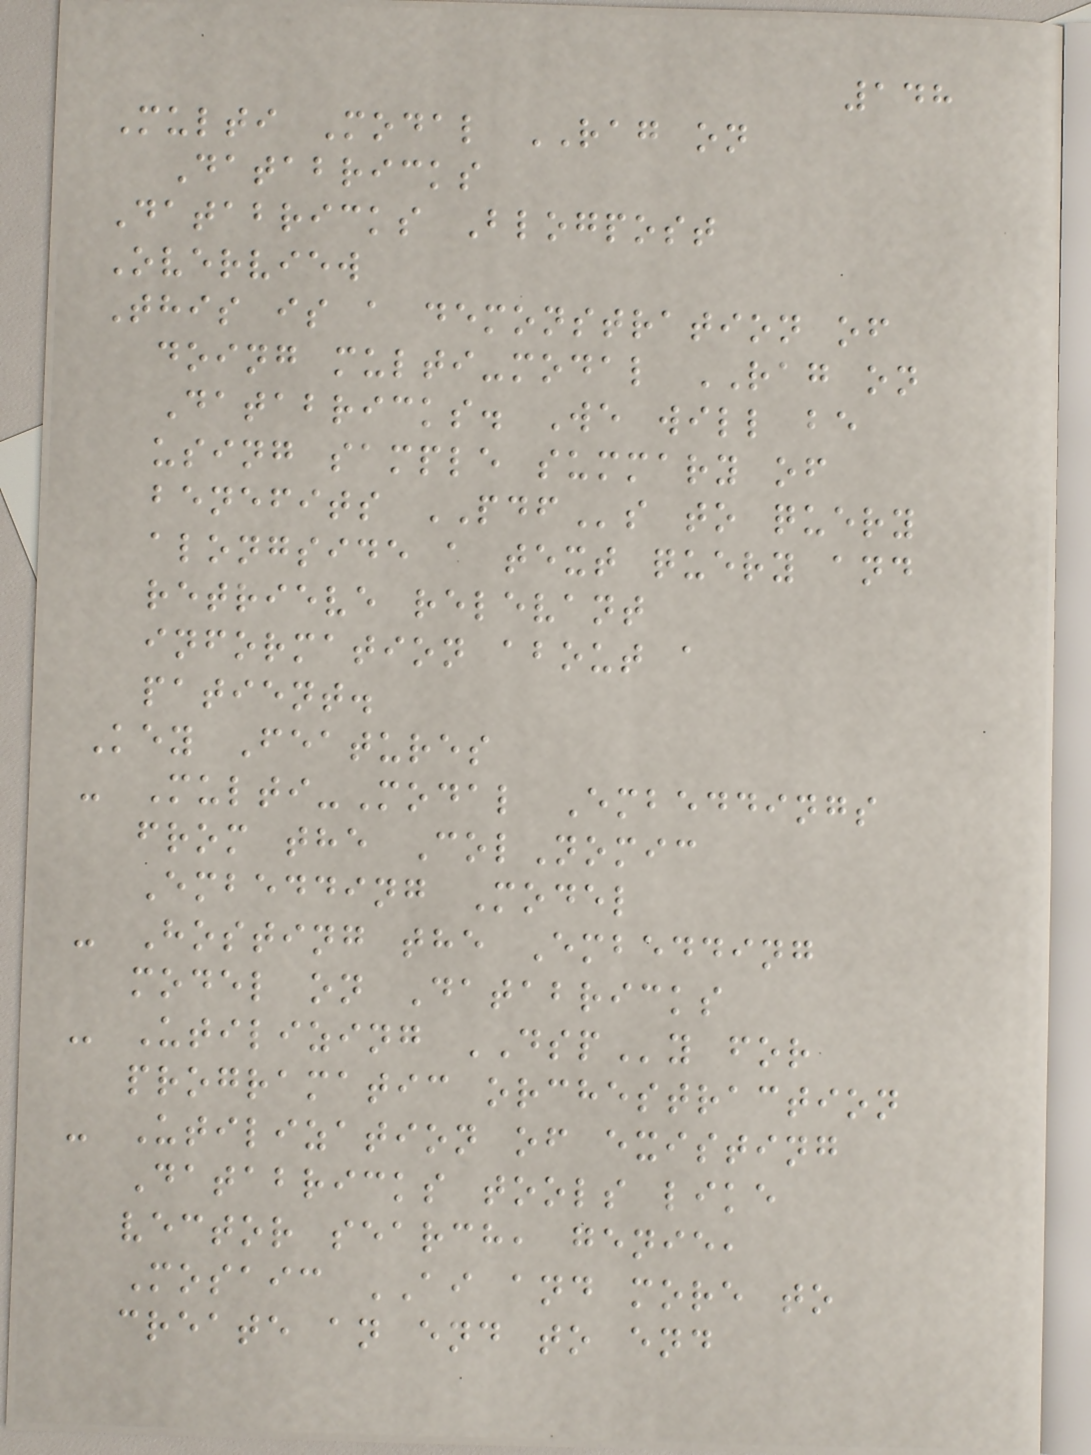148
Multi Modal RAG on
Databricks
Databricks Blogpost
Overview
This is a demonstration of
doing multi-modal RAG on
Databricks. We will be
using sample summary of
benefits PDFs to query
alongside a text query and
retrieve relevant
information about a
patient.
Key Features
- Multi-Modal Embeddings
from the ColNomic
Embedding Model
- Hosting the Embedding
model on Databricks
- Utilizing DSPy for
programatic orchestraction
- Utilization of existing
Databricks tools like
vector search, genie,
Mosaic AI and more to
create an end to end
